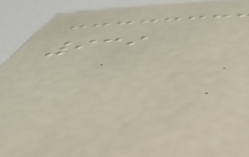939
